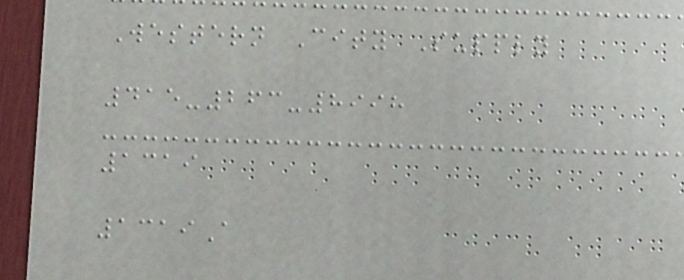Western City Supply
415-263-8998
1319
1319A
